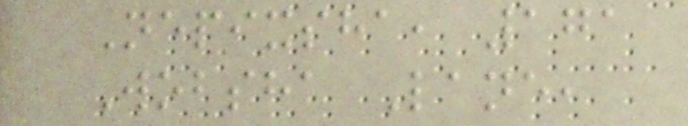Nepixsha, 171
Wobsha Lane,
